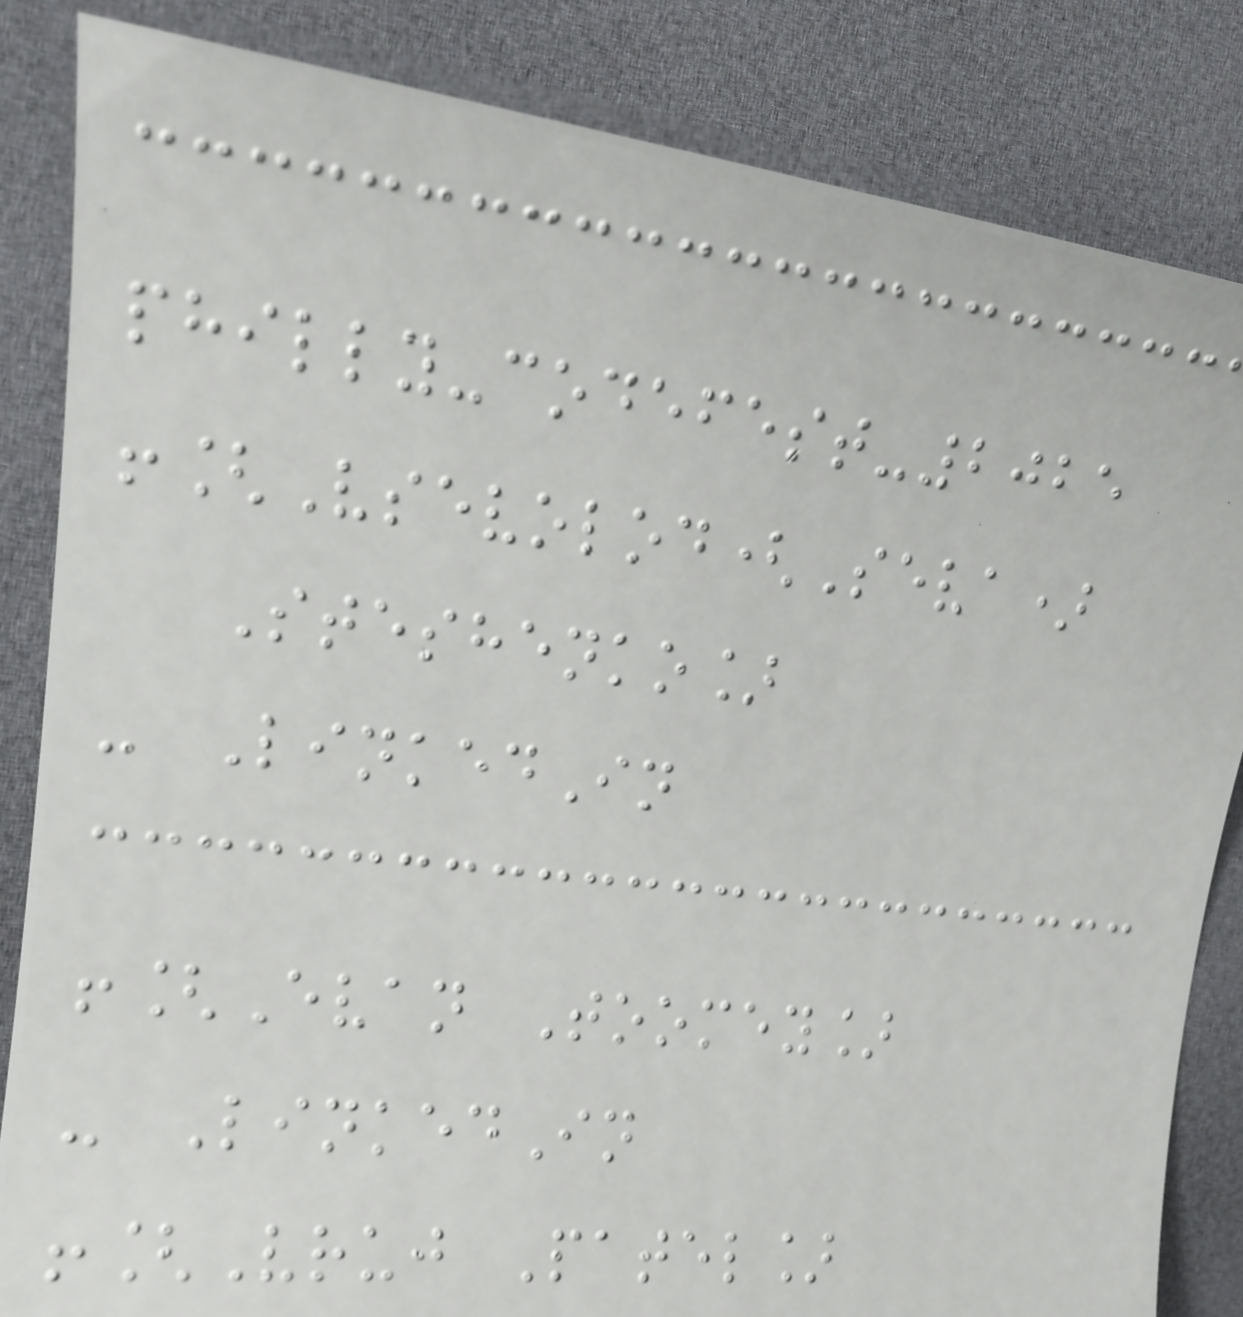philly-codefest-2025
![Vsevolod(Seva)
Steshenko]
- LinkedIn
![Evan Toomey]
- LinkedIn
![Vruj Patel]
